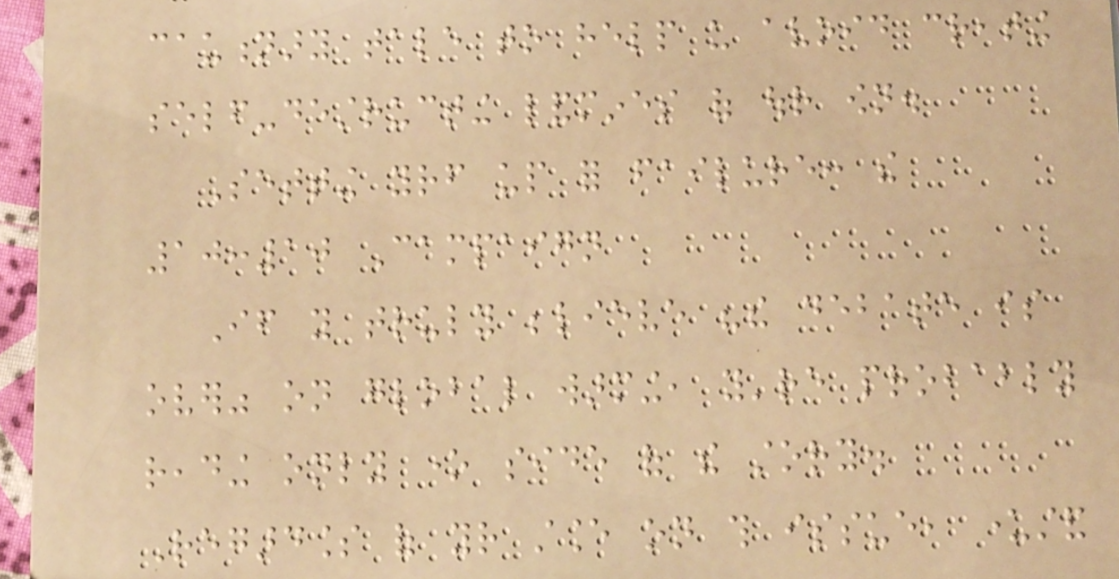cautionary tale to help us avoid creating
self-destructing landmines of our own.
Setting yourself up for failure: the
10:10 Campaign
If you truly believe "the debate is
over" on global warming, you're probably
reading only one side of the story.
Regardless of your stance on this issue, understand
